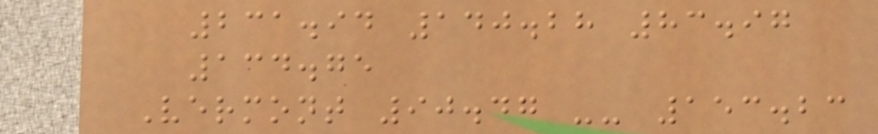231.94 140.28 83.97
134.75
Vermont 90.47 -- 153.23
